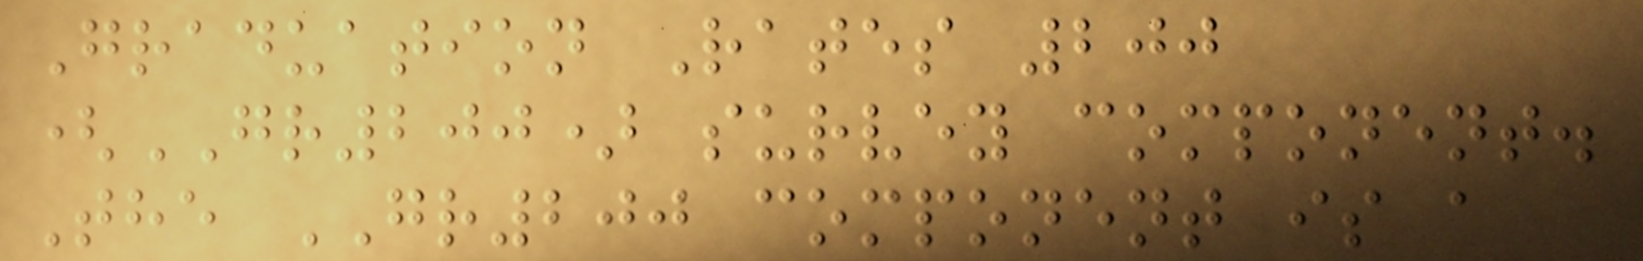Graduation Rates 200
(GR200) survey component.
The GR200 component is a
